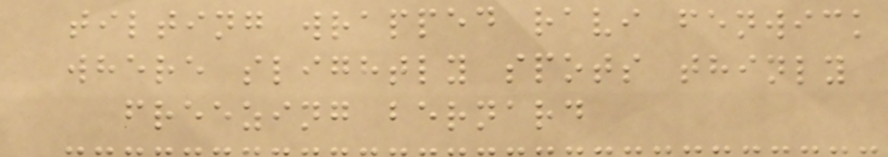tilting wrapped ravi fenwick
where slightly spots thinly
freezing bernard
